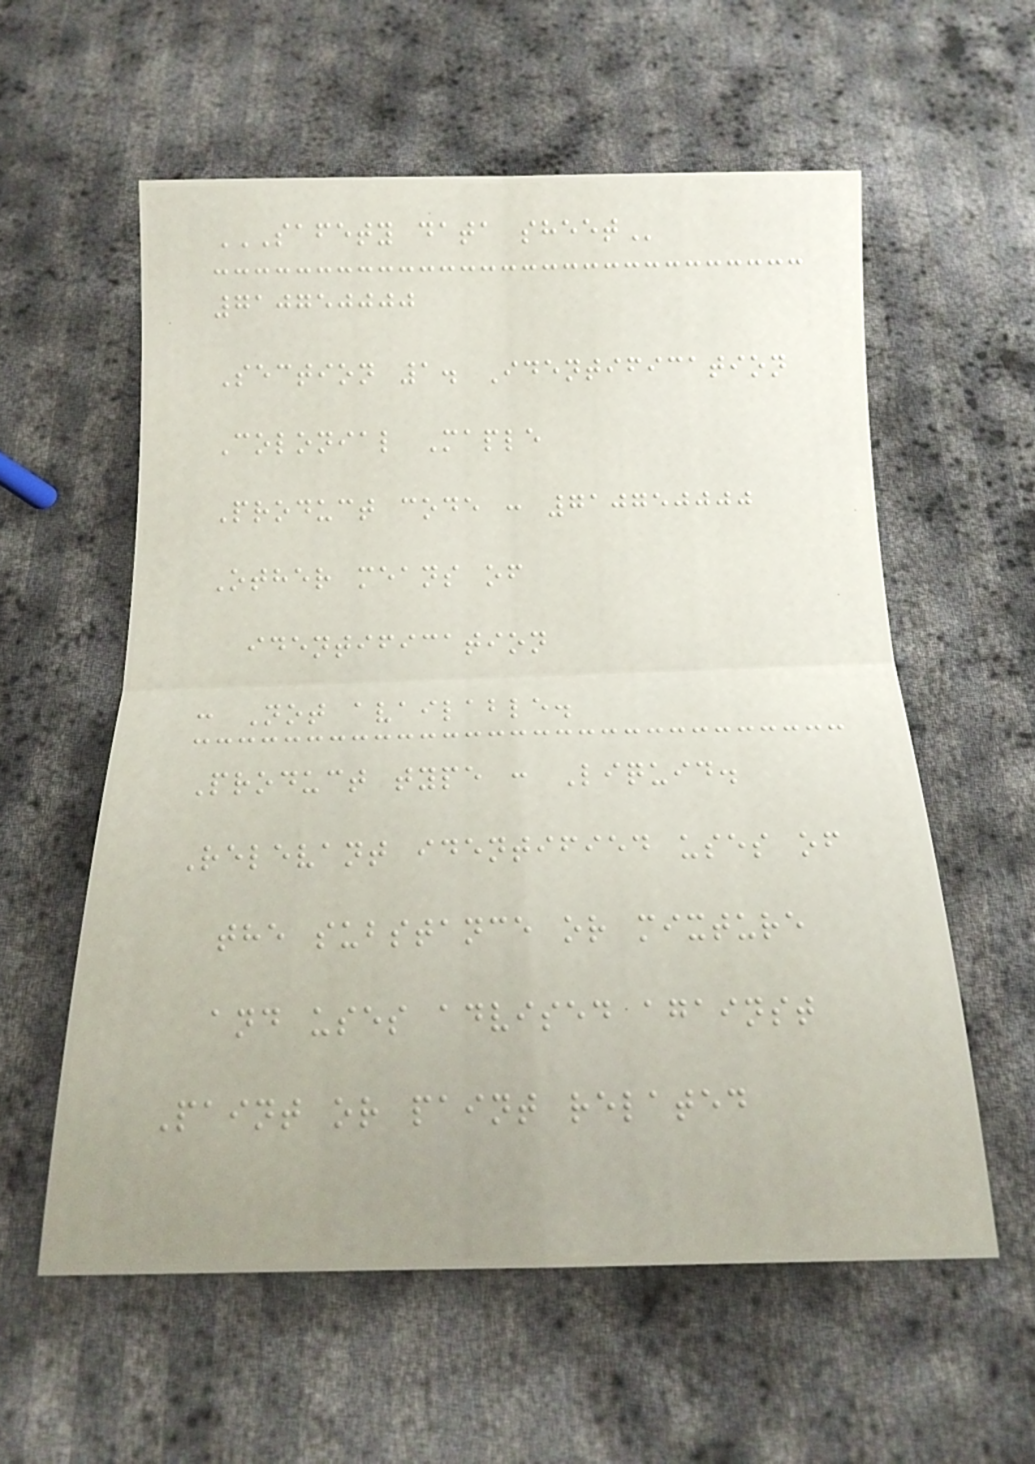SAFETY DATA SHEET
710750000
Section 1. Identification
Colonial Maple
Product code : 710750000
Other means of
identification
: Not available.
Product type : Liquid.
Relevant identified uses of
the substance or mixture
and uses advised against
Paint or paint related
